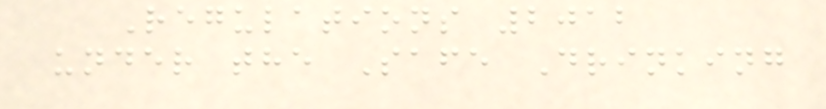Regulations 2012
under the Safe Drinking
